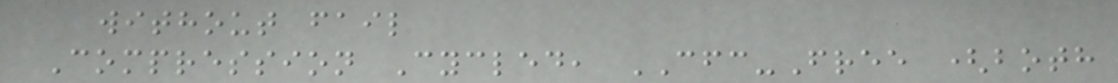without fail
Compression Cycled, CFC-Free (both
